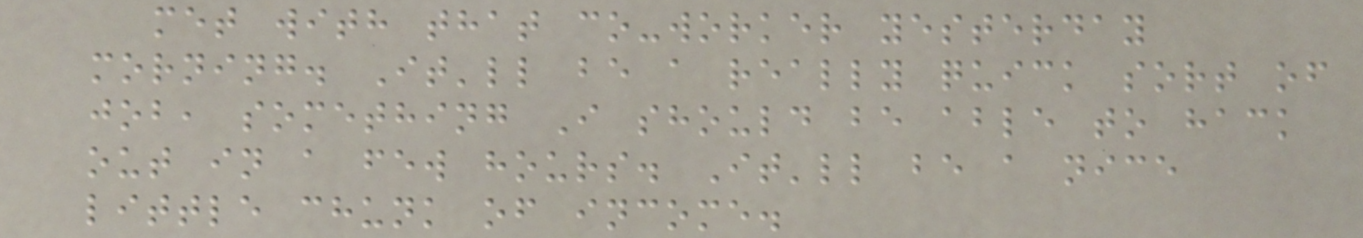met with that co-worker yesterday
morning. It'll be a really quick sort of
job, something I should be able to hack
out in a few hours. It'll be a nice
little chunk of income.
